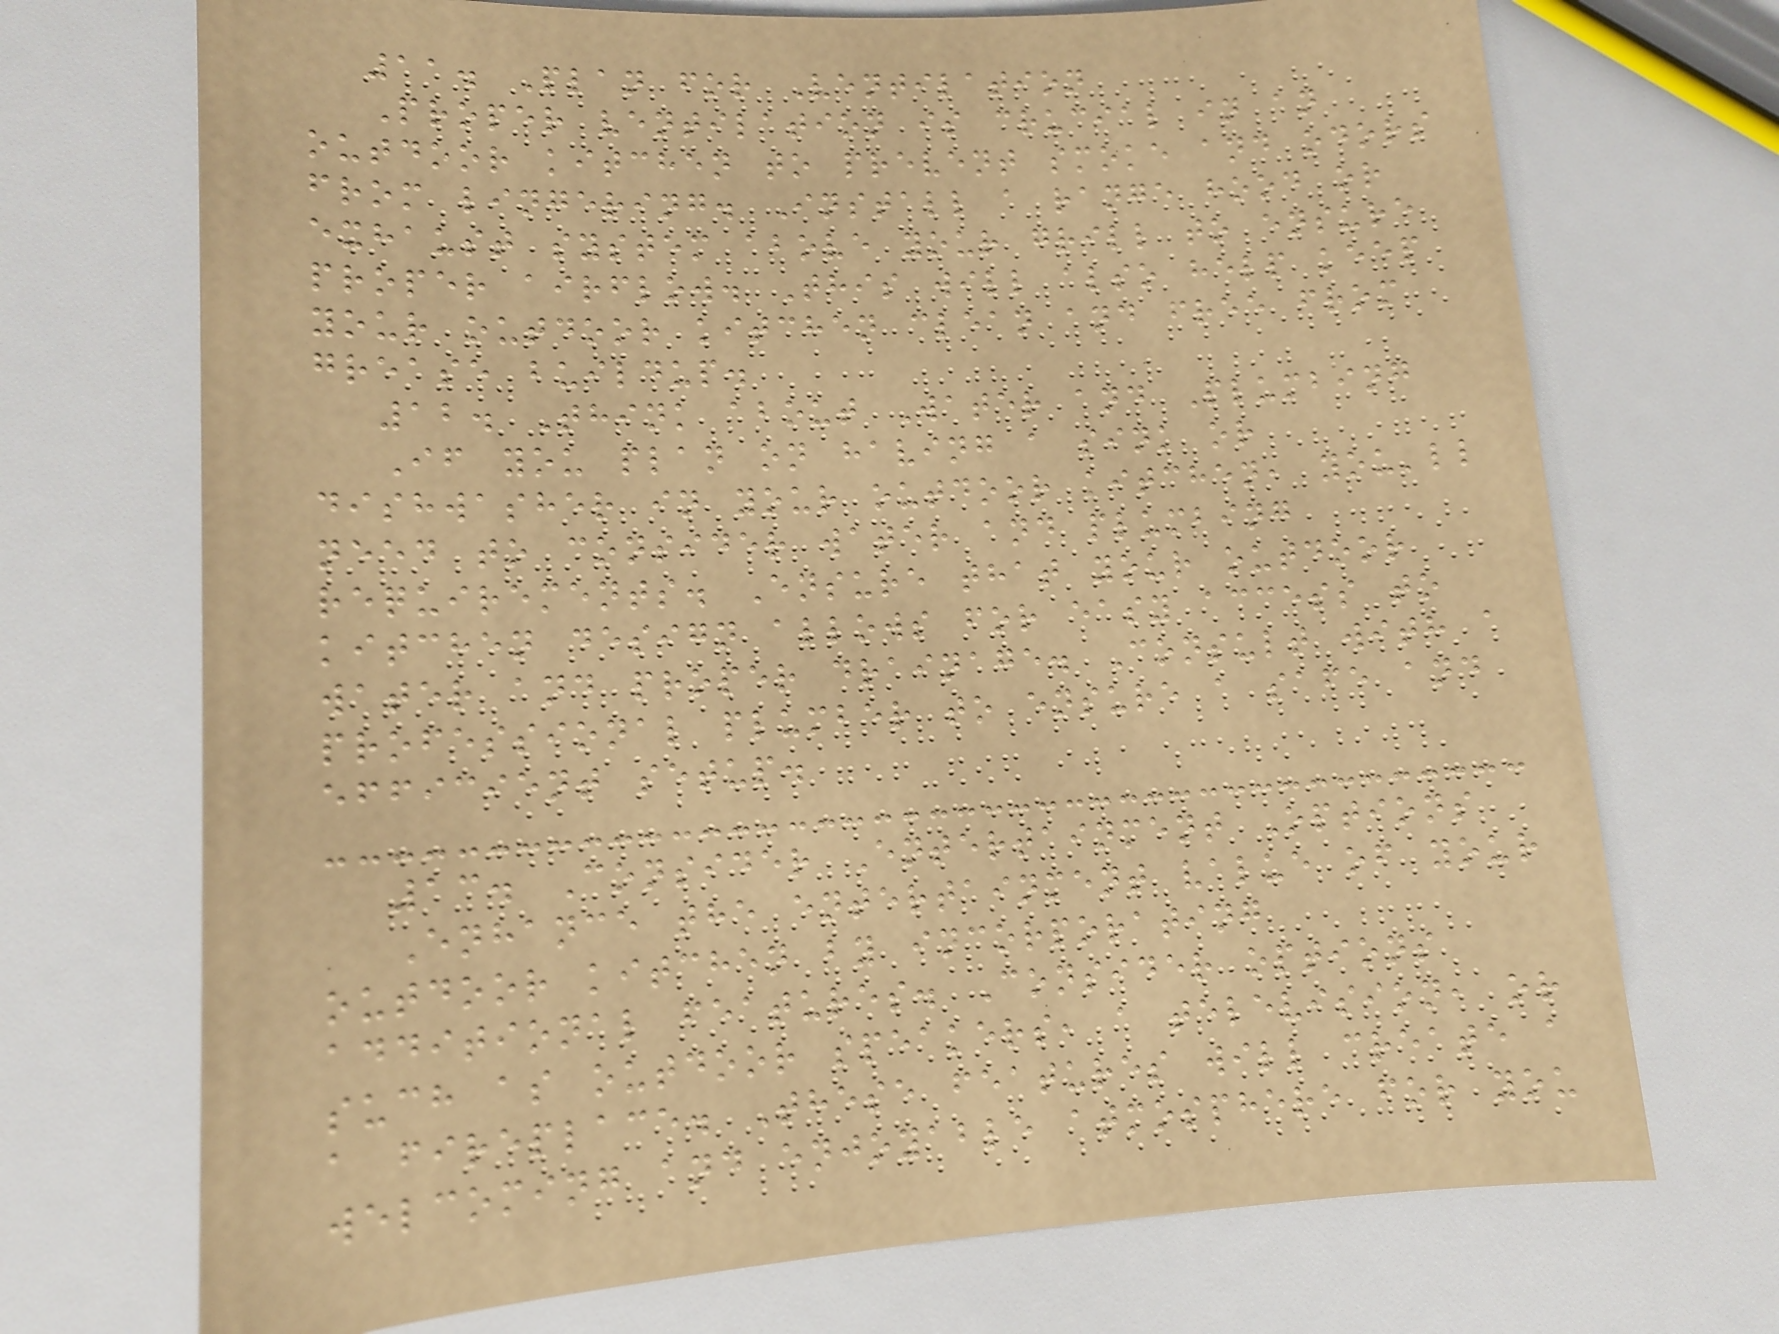11. Plan for Ventilation
Proper ventilation is crucial in an
outdoor kitchen to prevent smoke and odors
from lingering. Install a range hood or
exhaust system above your grill to ensure
proper airflow. This will also help keep
your outdoor kitchen clean and free from
grease buildup.
12. Think about Water and Plumbing
If you plan on having a sink or
dishwasher in your outdoor kitchen, you'll
need to consider water and plumbing
requirements. Ensure that your outdoor
kitchen design allows for easy access to
water and proper drainage. Consult with a
professional plumber to ensure a safe and
efficient setup.
13. Consider Entertainment Options
Enhance the entertainment value of your
outdoor kitchen by incorporating
additional features. Consider options
such as outdoor speakers, a television, or
a fireplace. These features will create a
welcoming and enjoyable atmosphere for you
